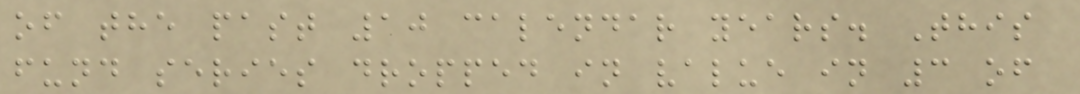of the past 10 calendar years. This
fund series dropped in value in 3 of
